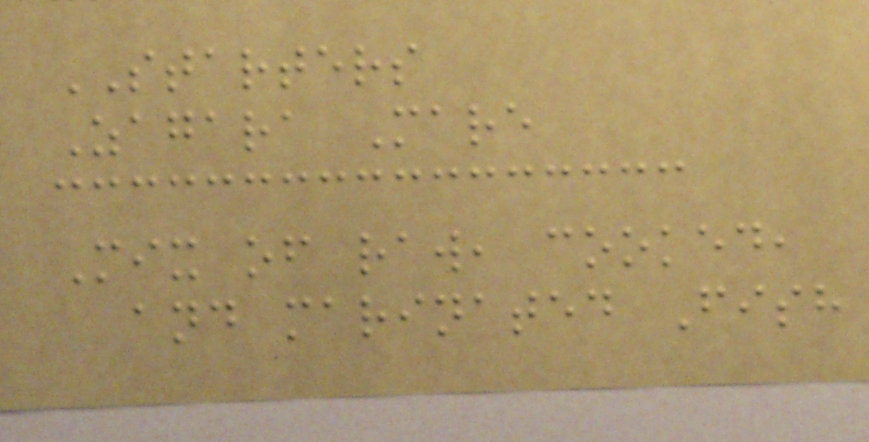STARTERS
Zagara Mare
Mix of raw, cooked,
and marinated Fish
